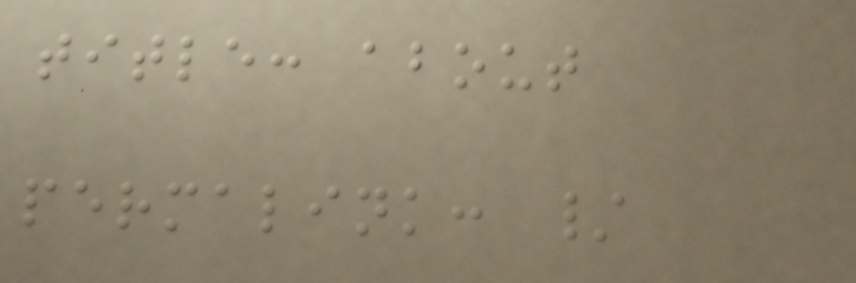title: about
permalink: /
